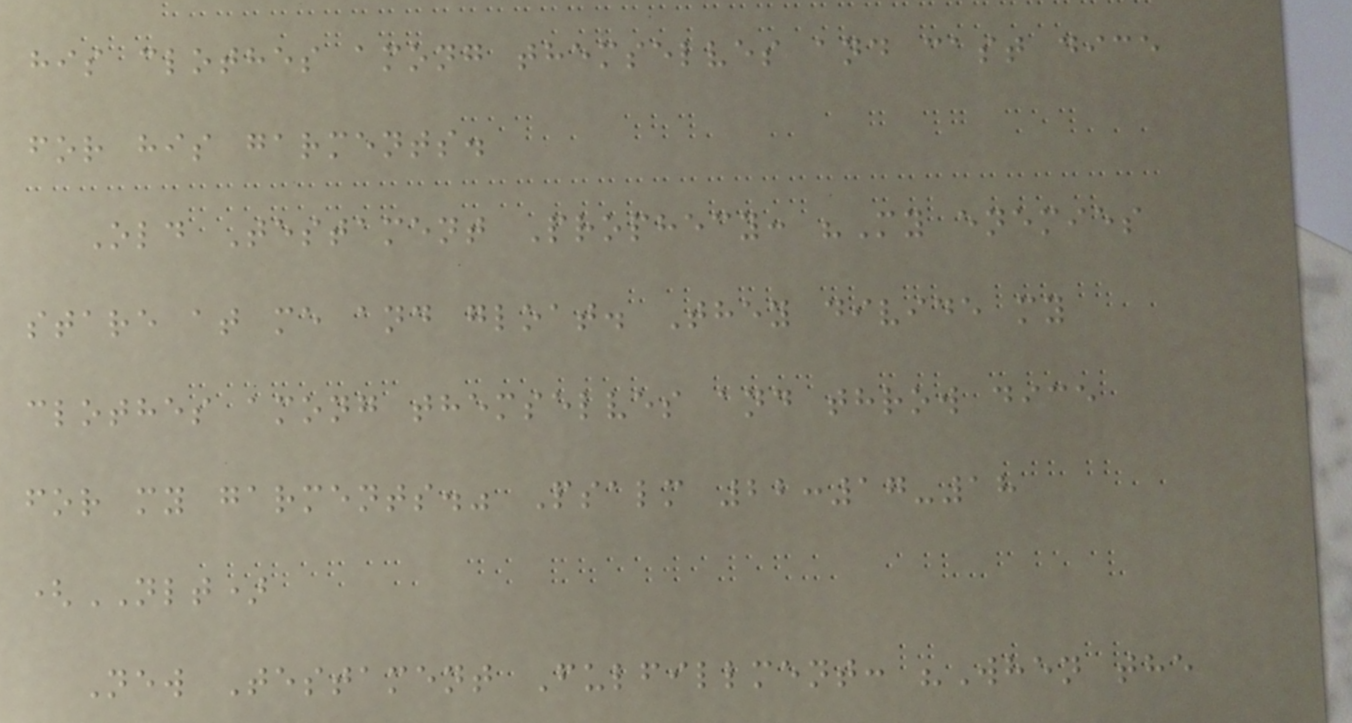his clothes among themselves and cast dice
for his garments.
Old Testament Prophecy: "My enemies
stare at me and gloat. They divide my
clothes among themselves and throw dice
for my garments." Psalm 22:17-18
(NLT)
New Testament Fulfillment: "When the
